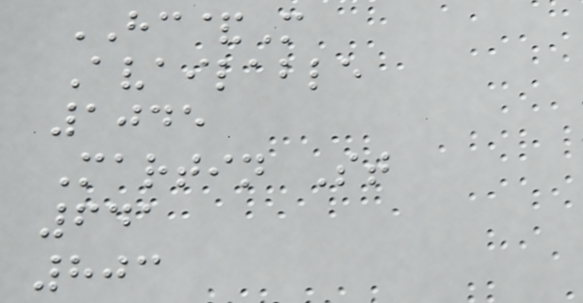HC&M
Available
1045
Martin St
641
803
